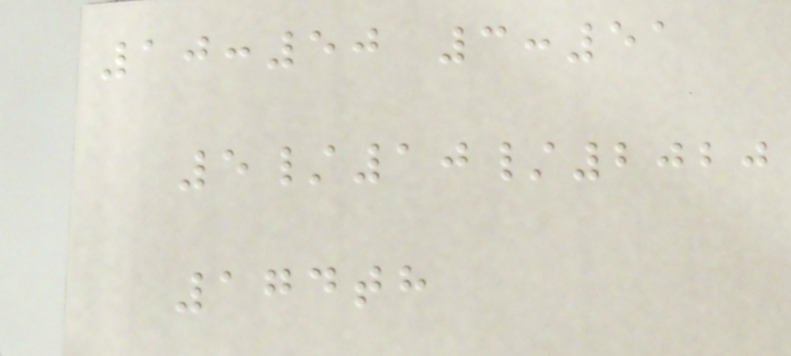10:50 3:51
5/10/2020
174th
